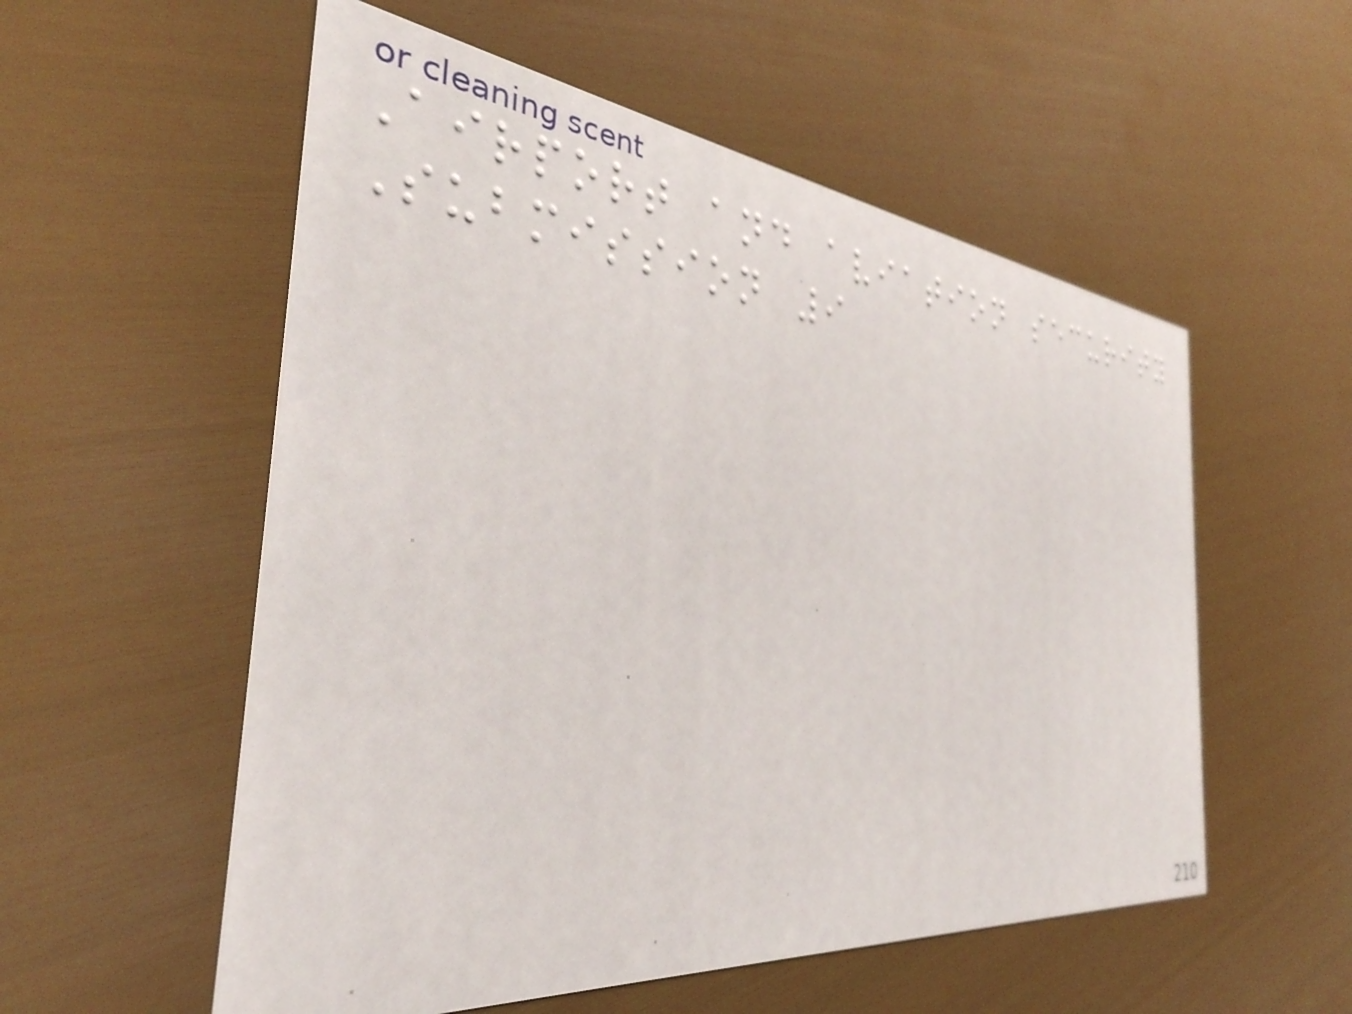Airport and aviation security
Submission 9
